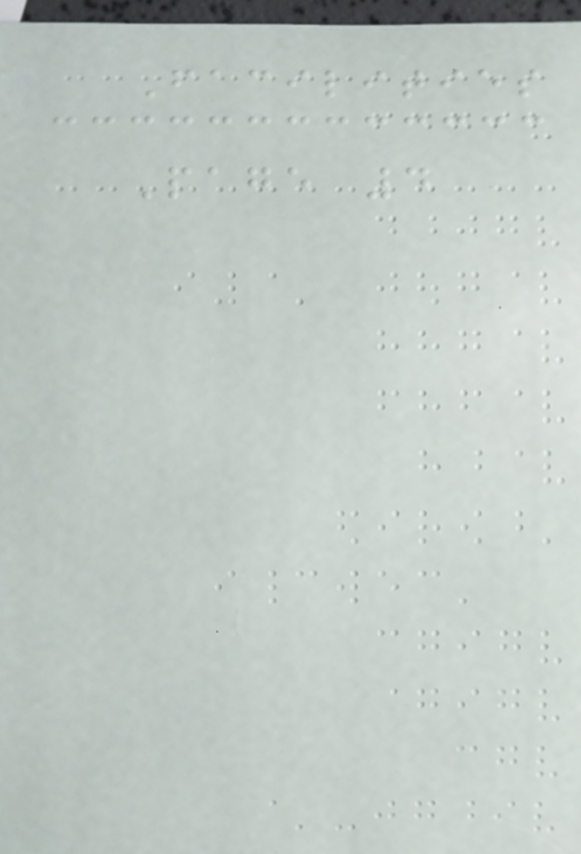Facilities
Page 4
